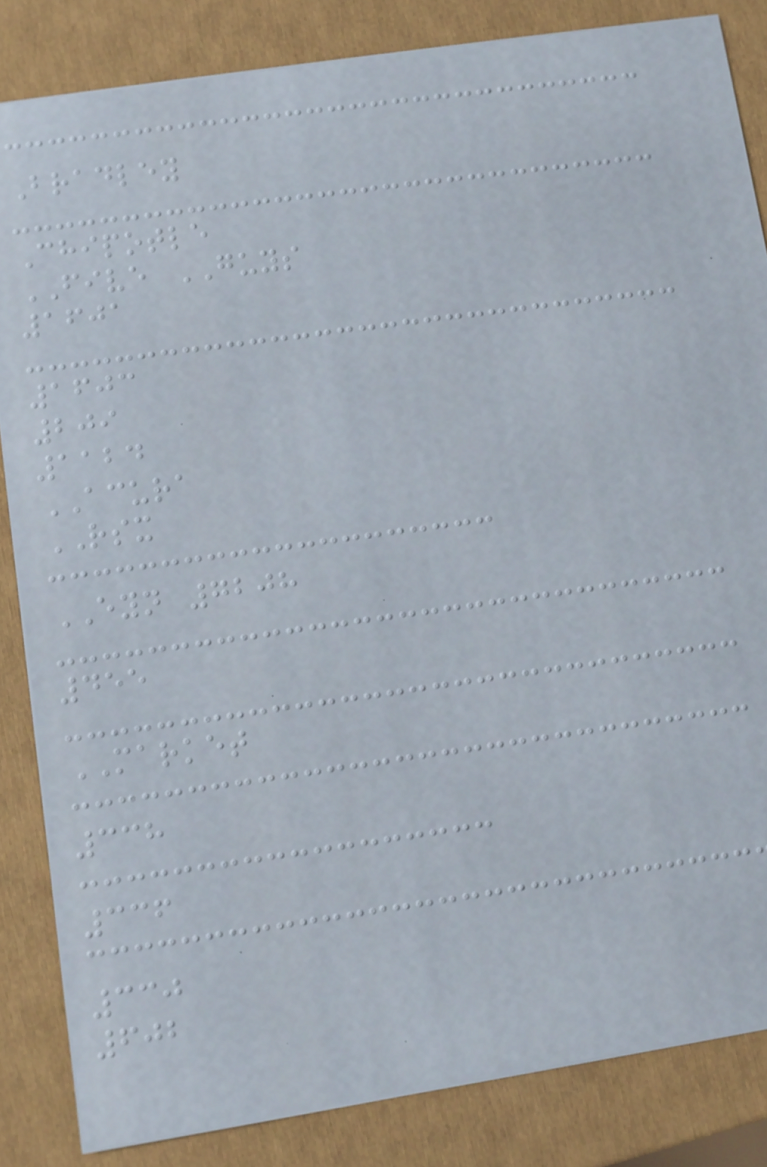Bradley
Chipotle
FIVE GUYS
1601
1603
209
1124
ACURA
RSX
EYN 7208
455
MARKET
338
336
330
602
